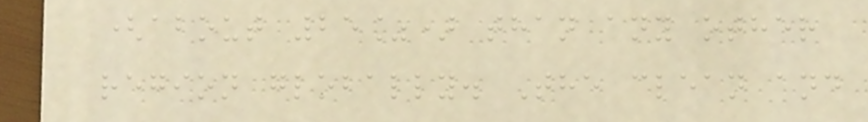(about 25%) than any other
region globally. The clean and
